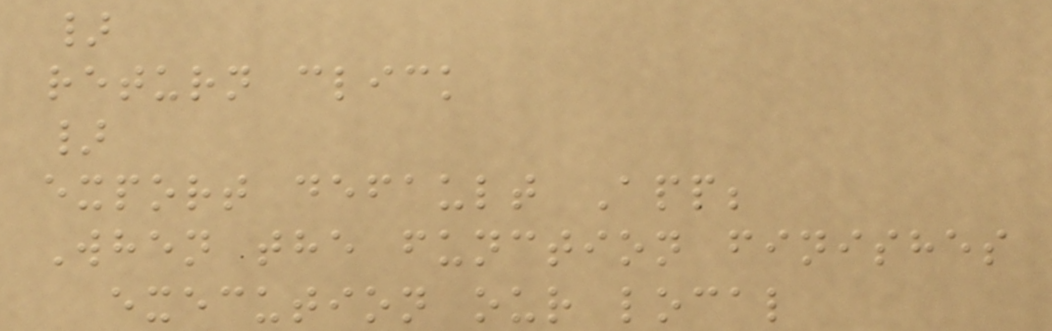}
return click
}
export default App;
When the function finishes
execution our local
